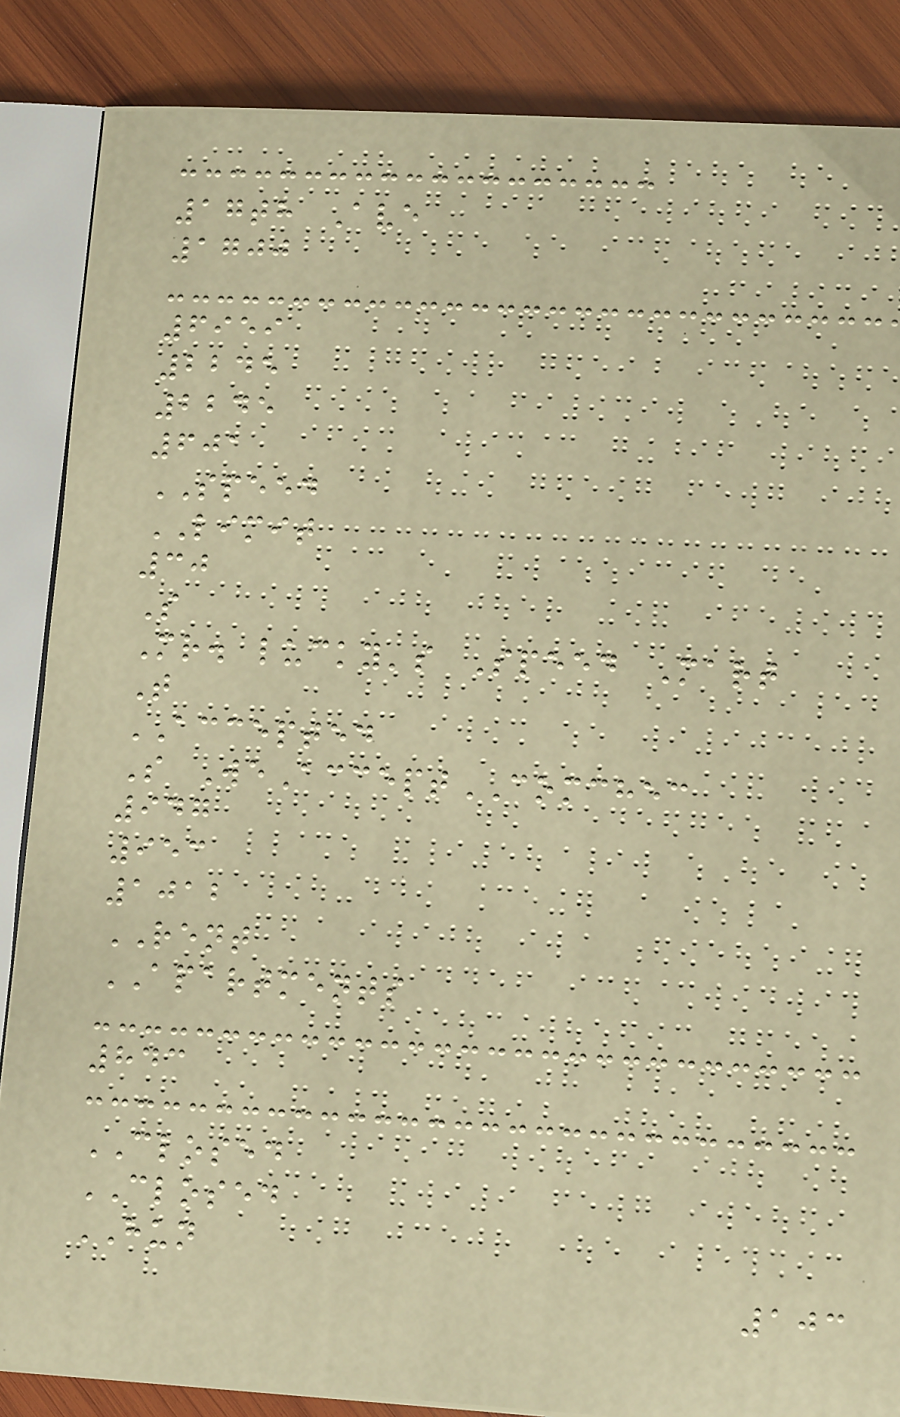17th Ave
1700
6959
2245
2245
601
SPEED
LIMIT
30
S
Mr. lucky's Speed Mart
T
ACCEPTED
S WeAcceptCOMCHEC
947
953
1012
RENT
APARTMENTS
843
CLOSED
CLOSED
HUN
103
